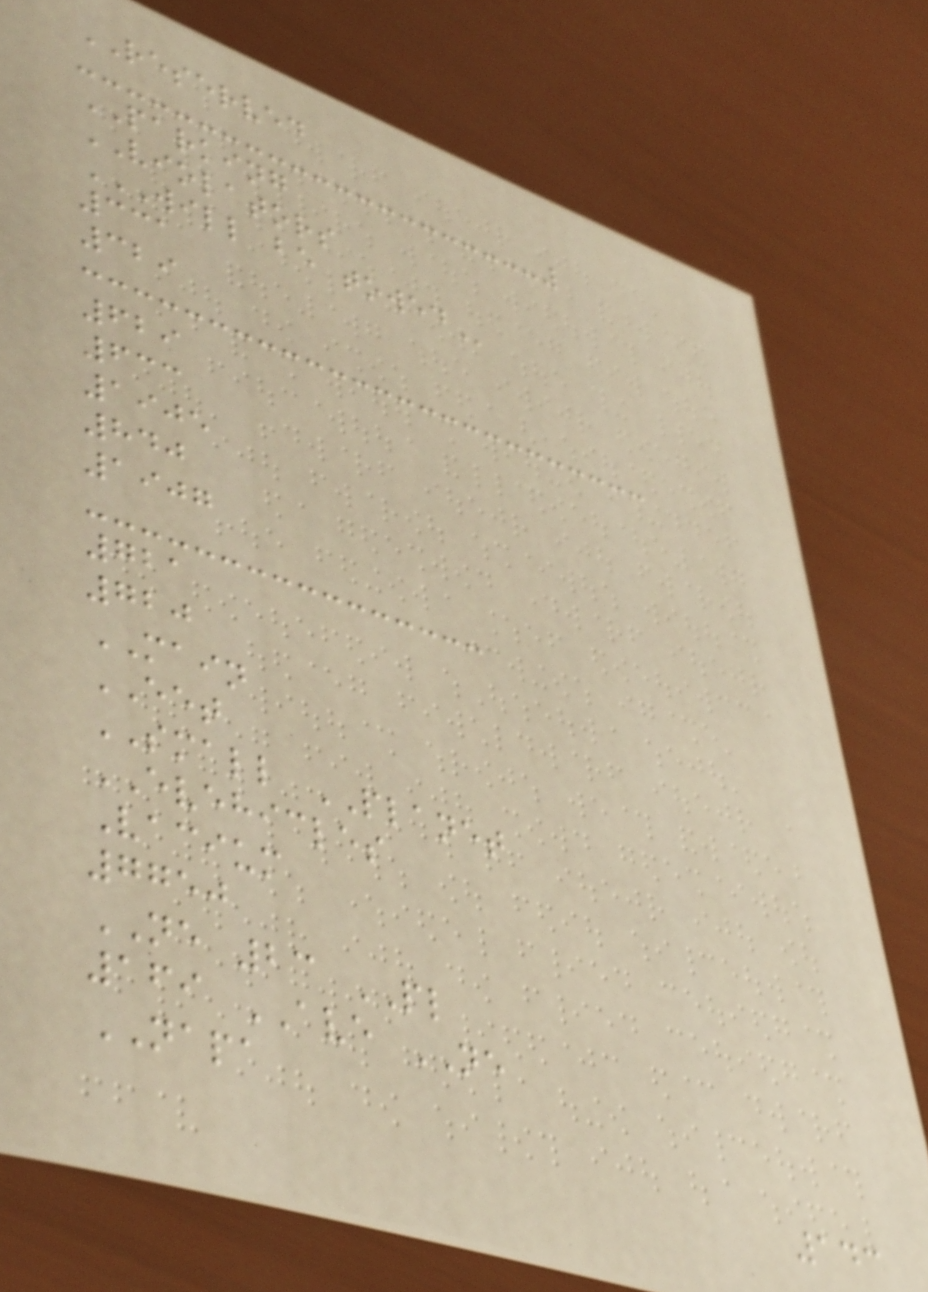RESERVED
PARKING
VIOLATORS
WILL BE TOWED
331
329
629
633
1905
840
1907
721
720
MAIN
EET
SMALL PLANET
EVEHICLES
Vacium
7750
NE 23 PL
169 AVE NE
NAPA
143
